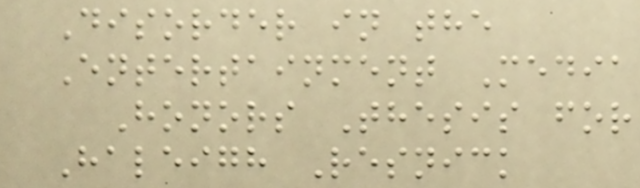Disorder in the
Entertainment Media
Honors Thesis for
Haleigh Resnick
